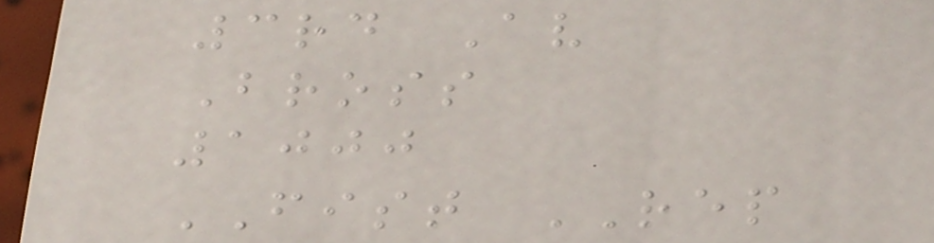3rd Av
Bross
1000
FIST REP
